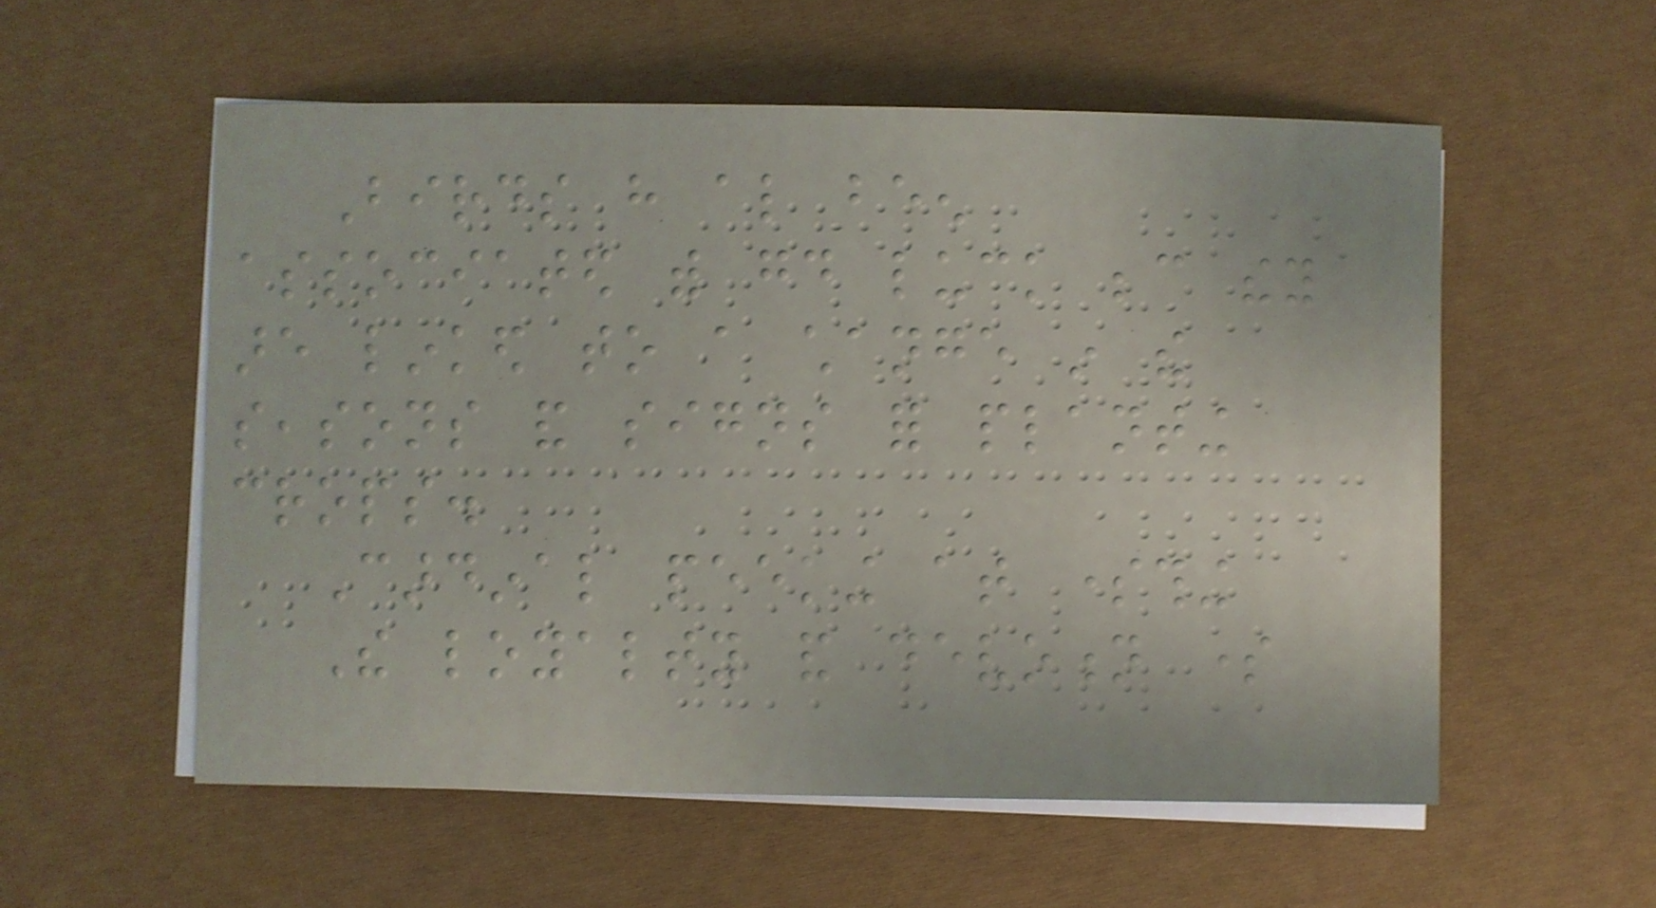Birds have also been
associated with good luck because they
are linked to a change in the
seasons and signs for planting
crops.
Cardinal peeking at something
The loyalty and devotion some
